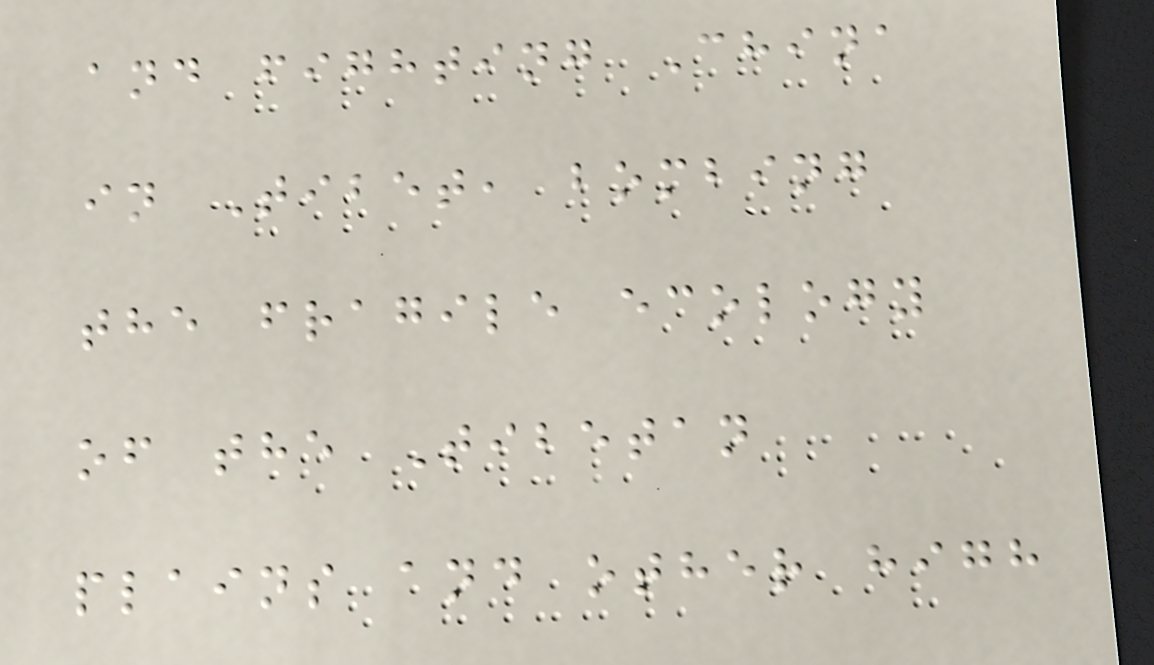and fighting China
in Tibet, bombing
the fragile ecology
of the Tibetan
plains and other high
